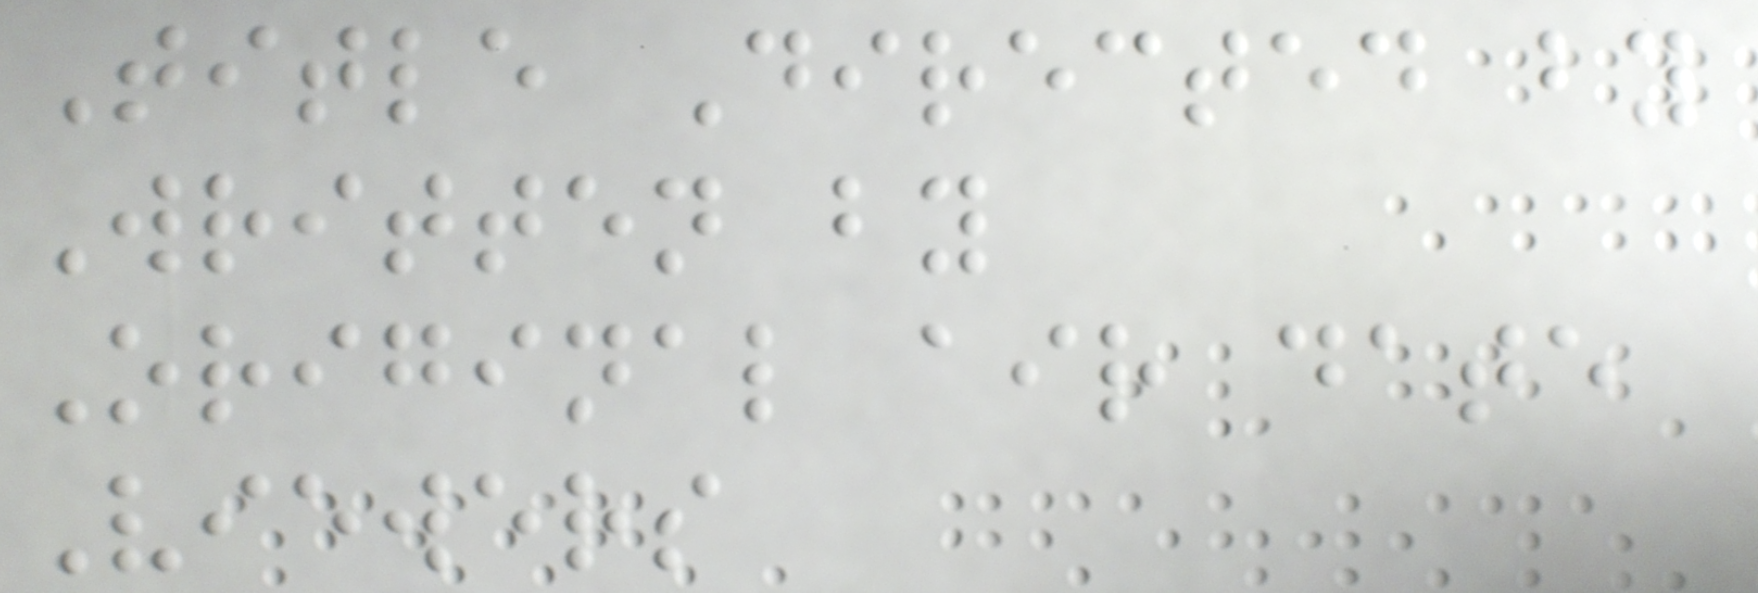Title Directed by
Written by
Original air date
Viewers
